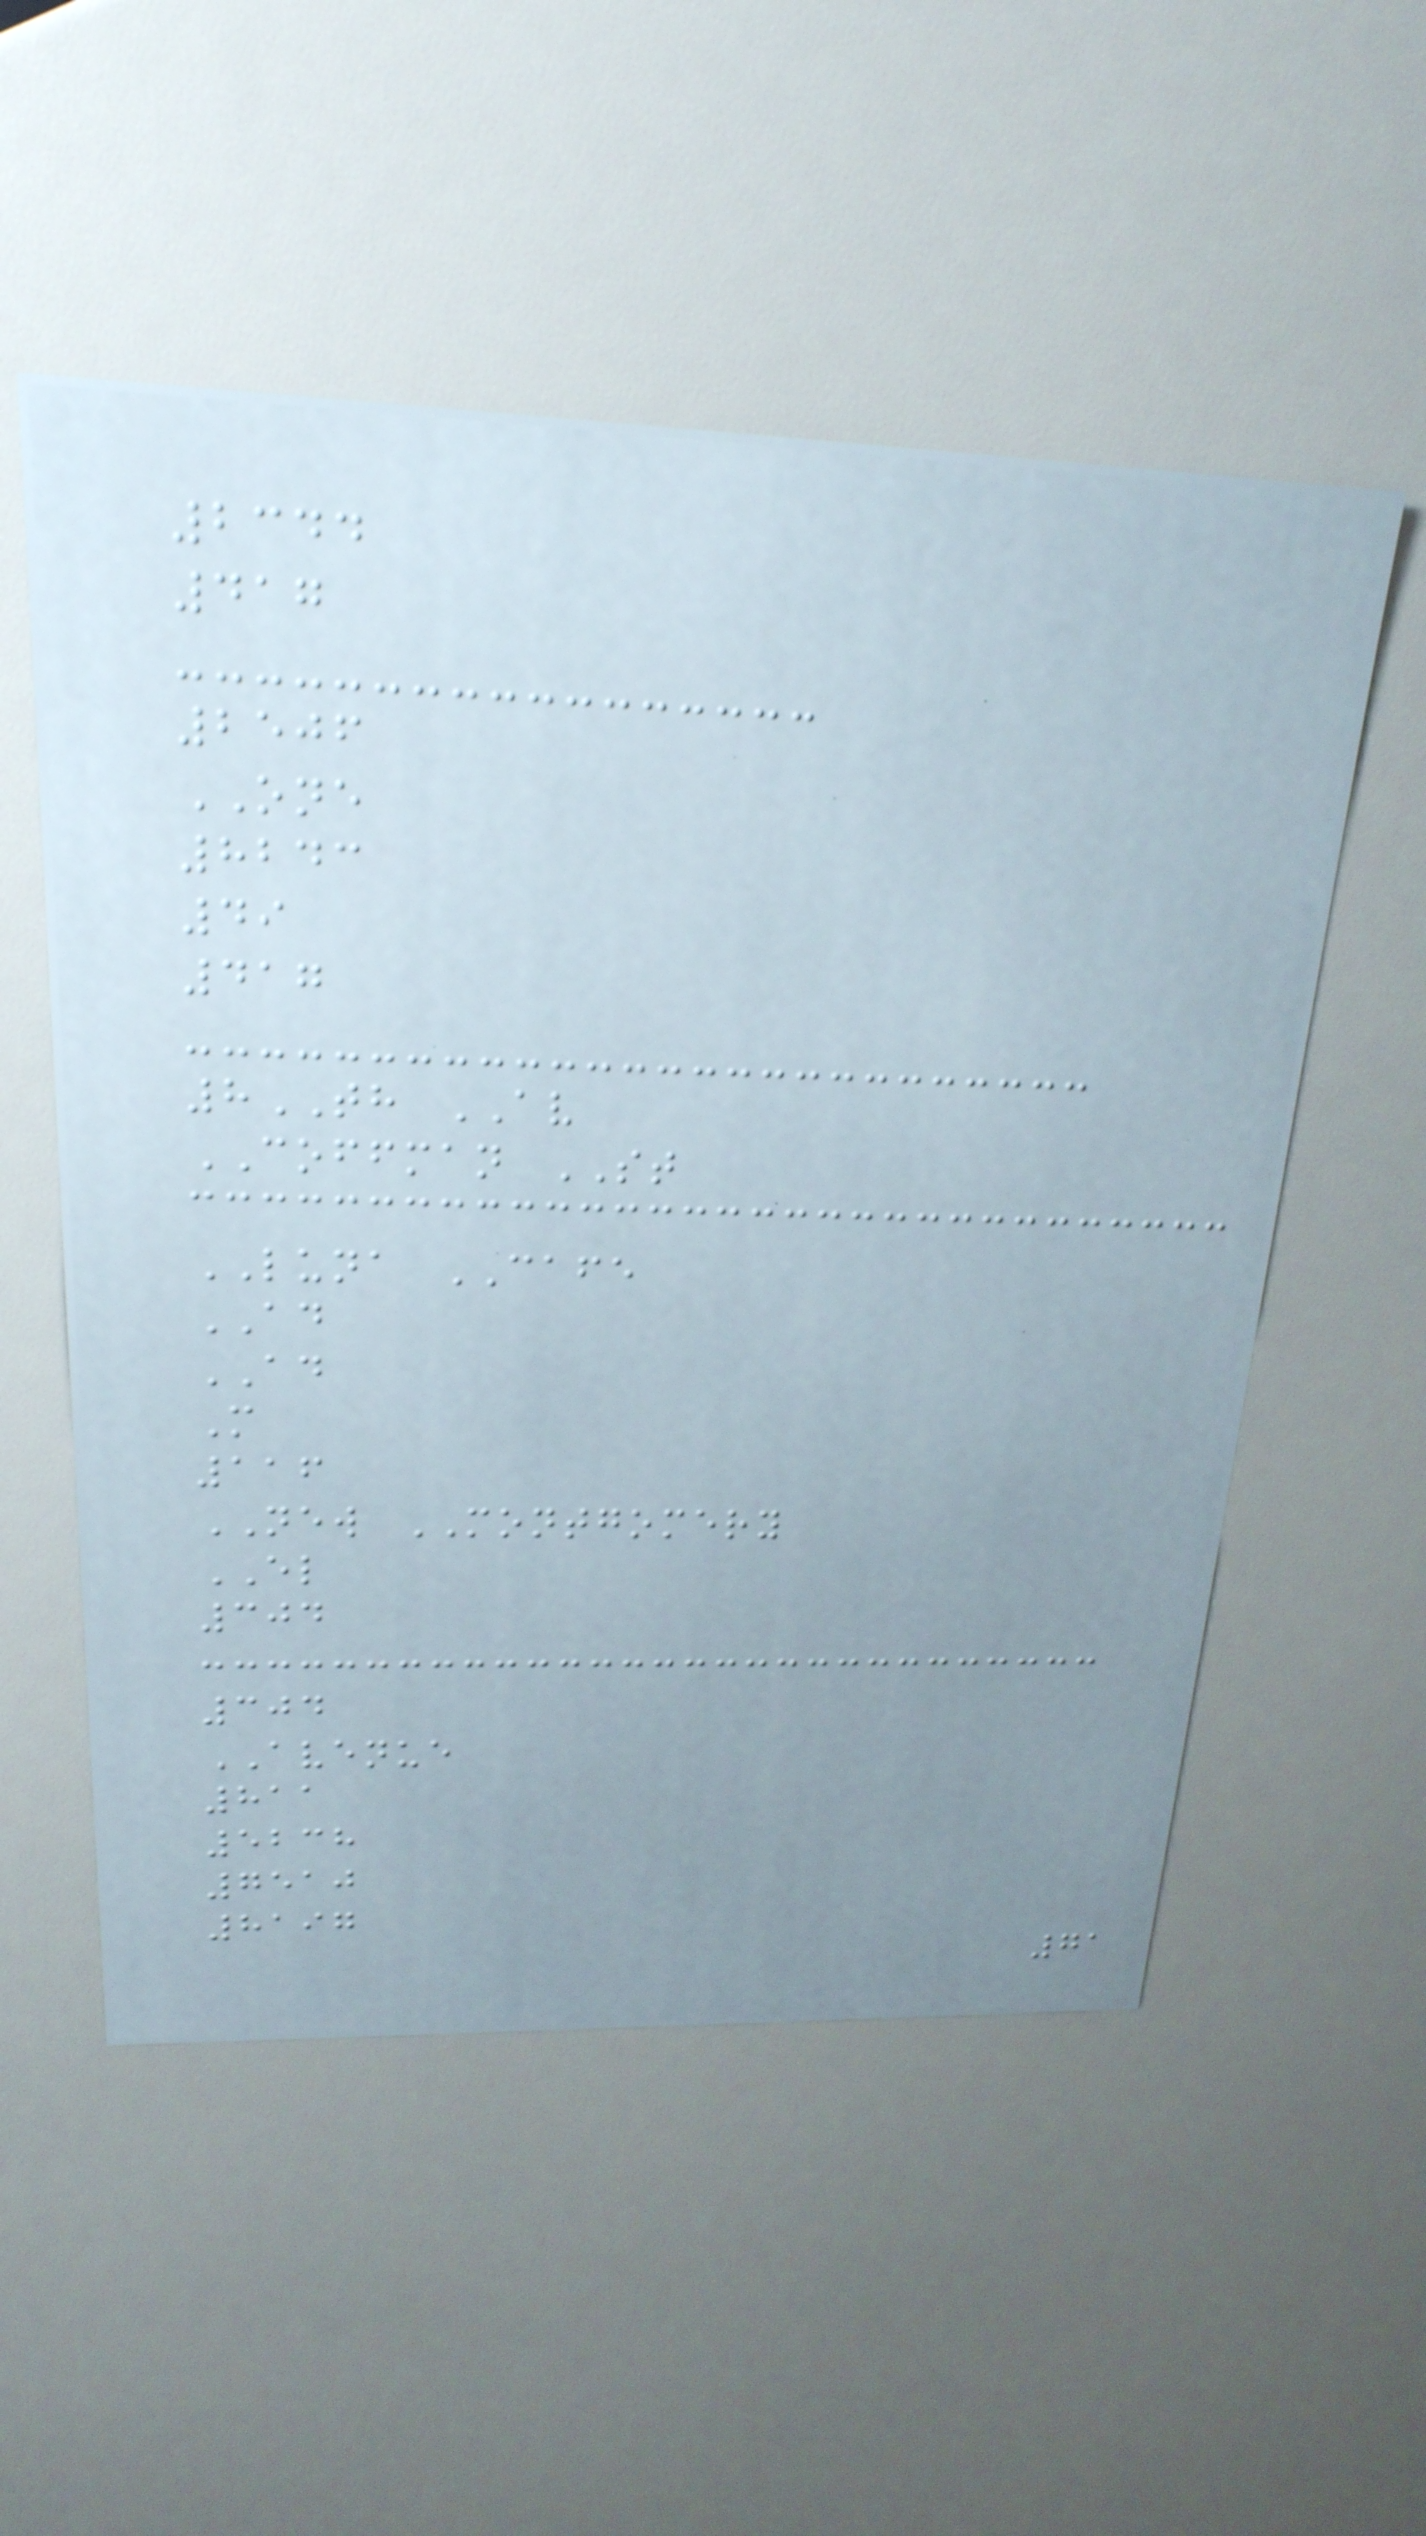2344
417
2506
ONE
8243
49
417
8TH AV
COFFMAN ST
LUNA CAFE
AD
AD
M
116
NEW MONTGOMERY
EL
304
304
AVENUE
811
5238
7510
8197
71
